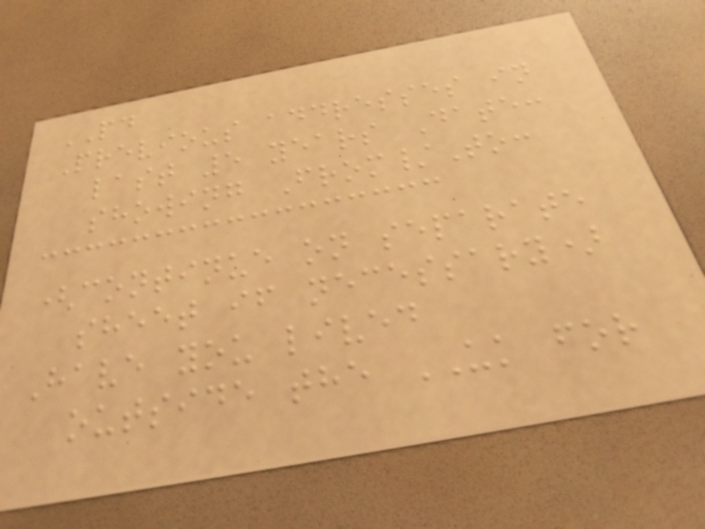PD
Previous addresses in
last 5 years Date:
showing From/To:
(continue on separate
sheet if necessary)
Have you lived
outside the UK for
